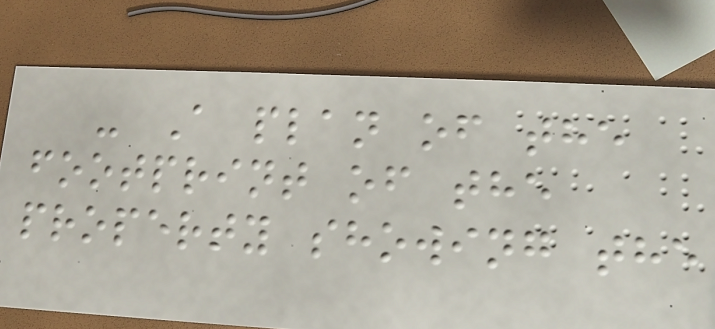- A plan of the
footprint of the
property showing the
